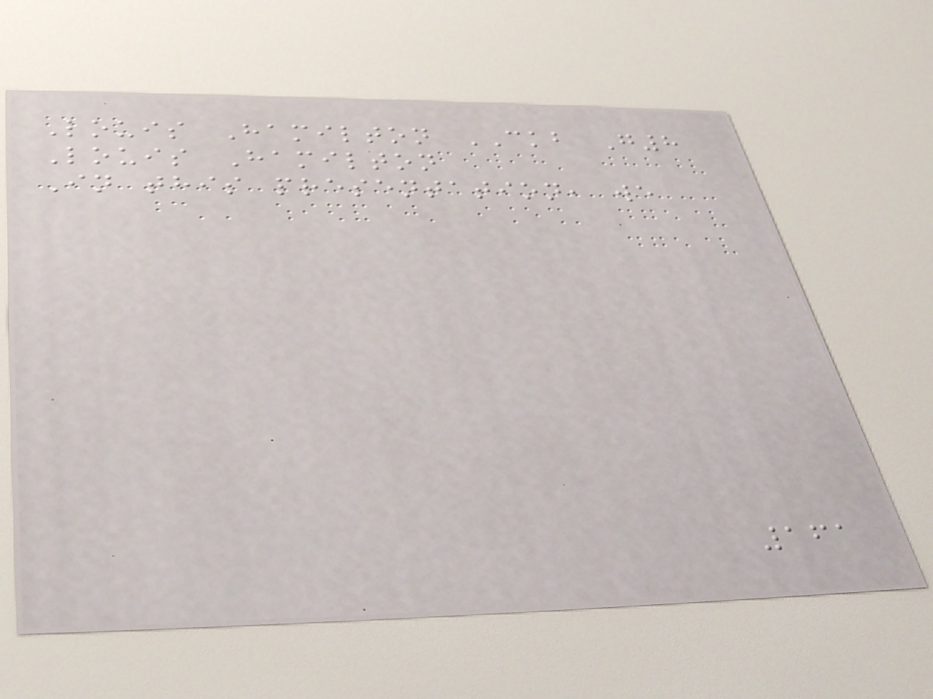Louis Hamilton CKB G8
Louis Hamilton
In this presentation, we
161
